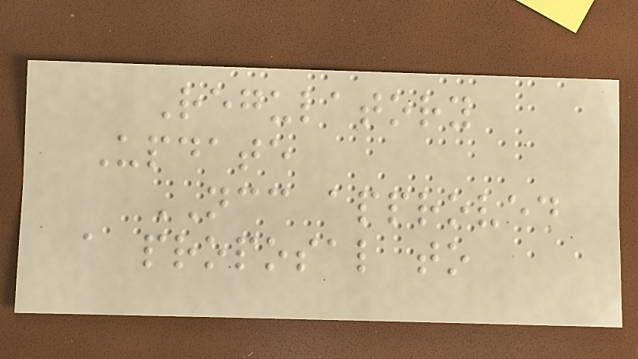Regulatory
Update
NCC approved
a proposal to
